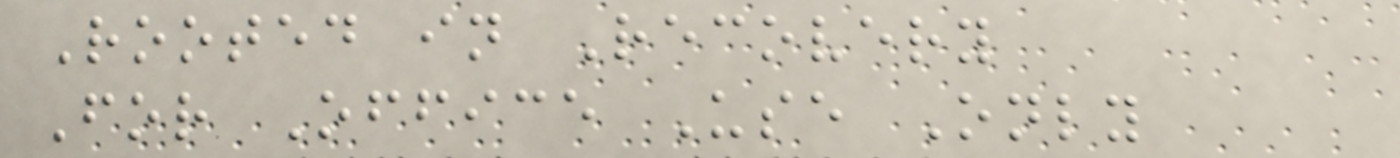Rooted in Recovery
For Office Use Only
